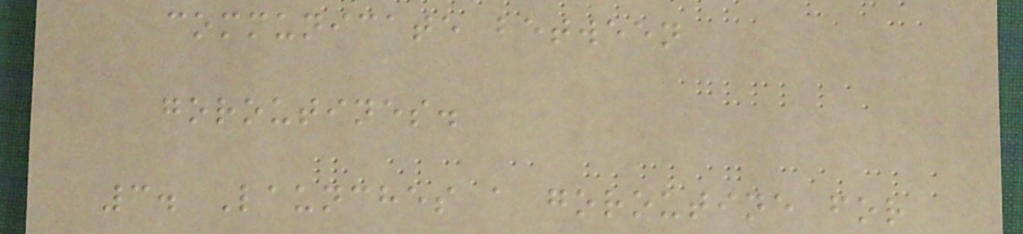communicate between
goroutines.
3. Launches a goroutine for
